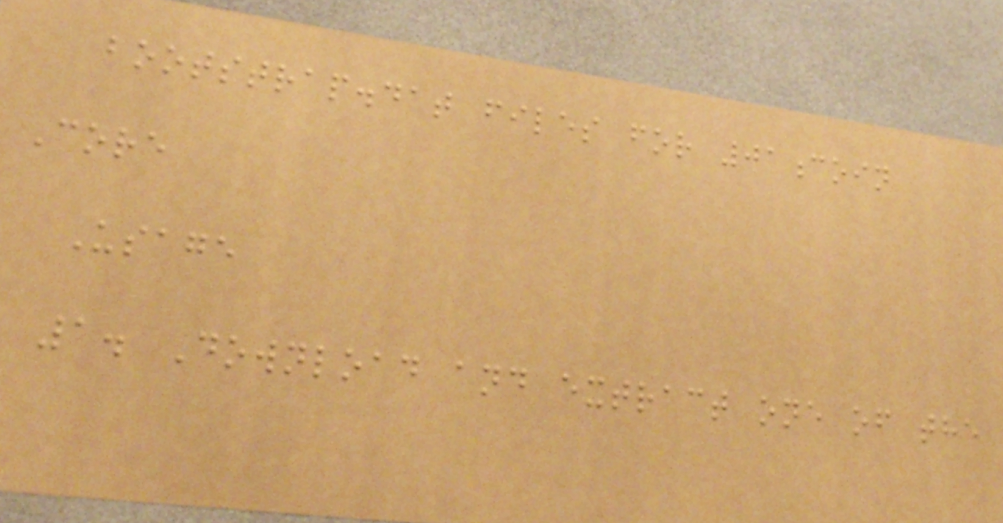bootstrap.dat files for 01coin
Core
Usage
1. Download and extract one of the
